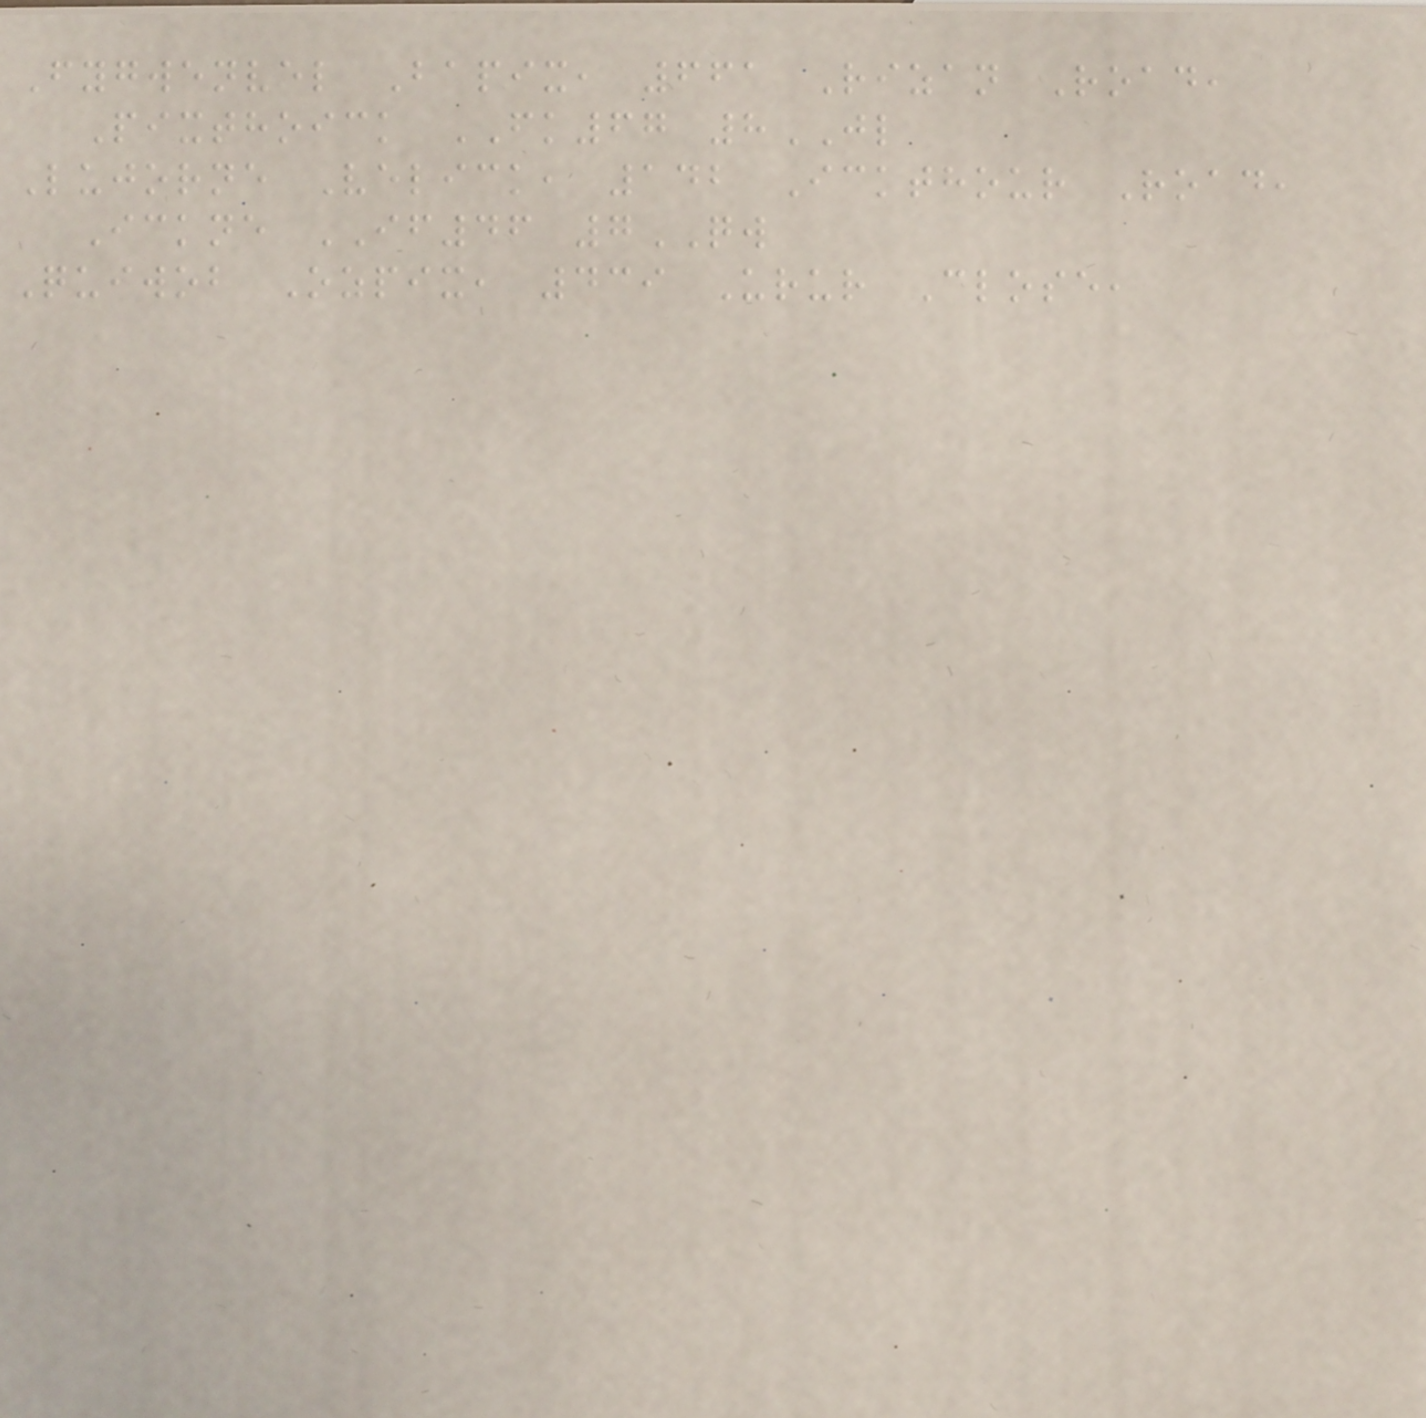Fygwenvel Bapix, 661 Rizan Road,
Pixthoick FK67 8JL
Lujorne Velick, 142 Ickthour Road,
Ickne IF46 7QW
Quiwob Ozpix, 439 Urur Close,
